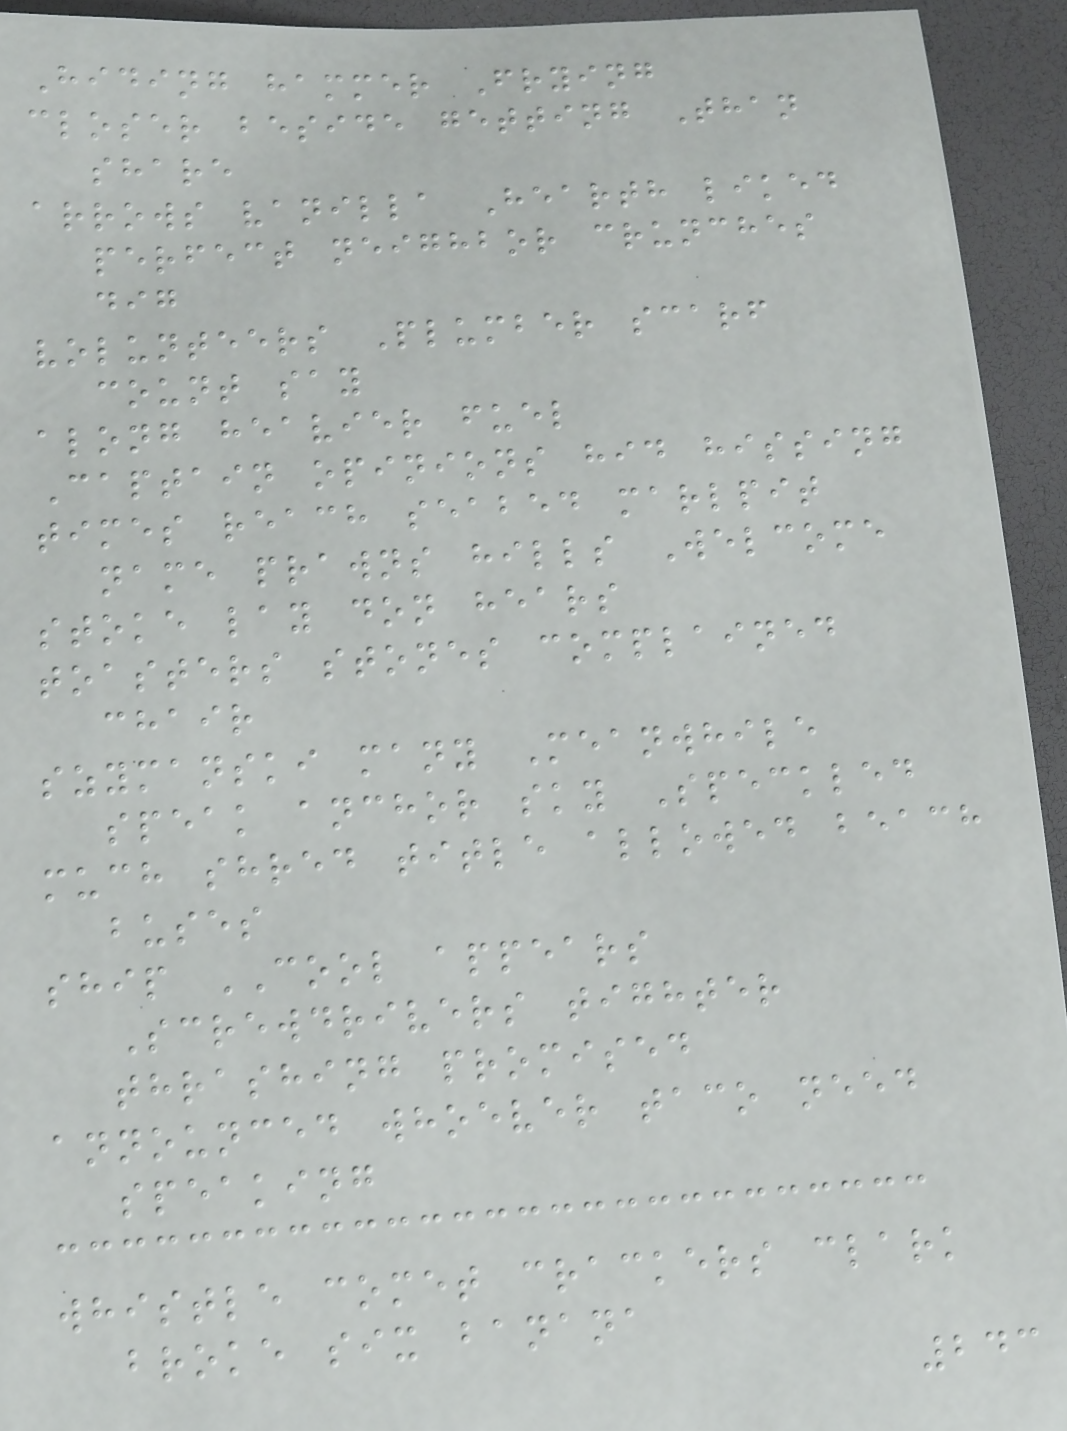Hiding hammer Frying
closer beside getting Than
share
arrows vanilla Hearth liked
perfect neighbor crunches
dig
volunteers Plumber scarf
count say
along heavier fuel
Captain opinions hid hissing
times reach seabed marlpit
name prawns hills Welcome
stoke lay don hears
toasters stones complained
chair
szymanski many Meanwhile
speak anchor sky Speckled
much shred title allowed beach
buses
ship COOL appears
Screwdrivers tighter
thrashing promised
announced whoever taco need
speaking
whistle comet crackers clark
broke six banana
243
